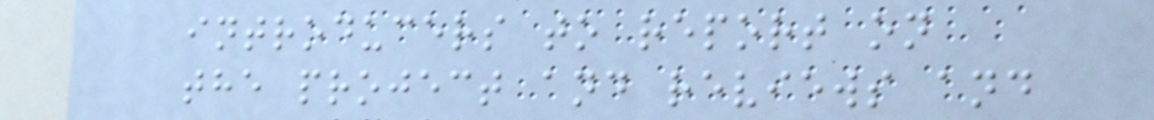introducers to report on
the project and reviews and
